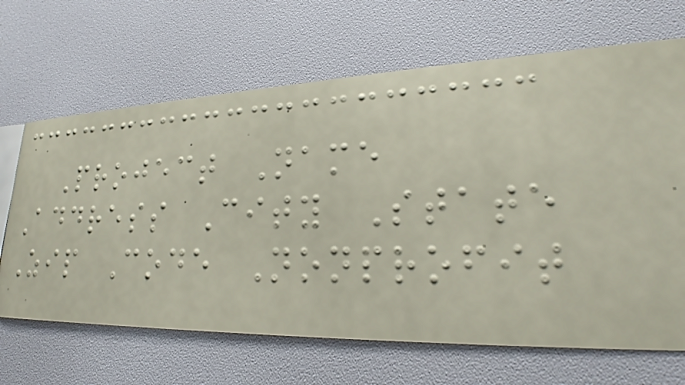Project Name
Address City State
Zip Code Nonprofit
